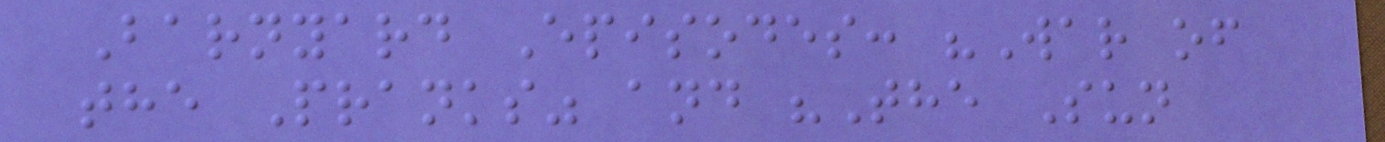Barnyard Episodes: "War of
the Pranks" and "The Sun
